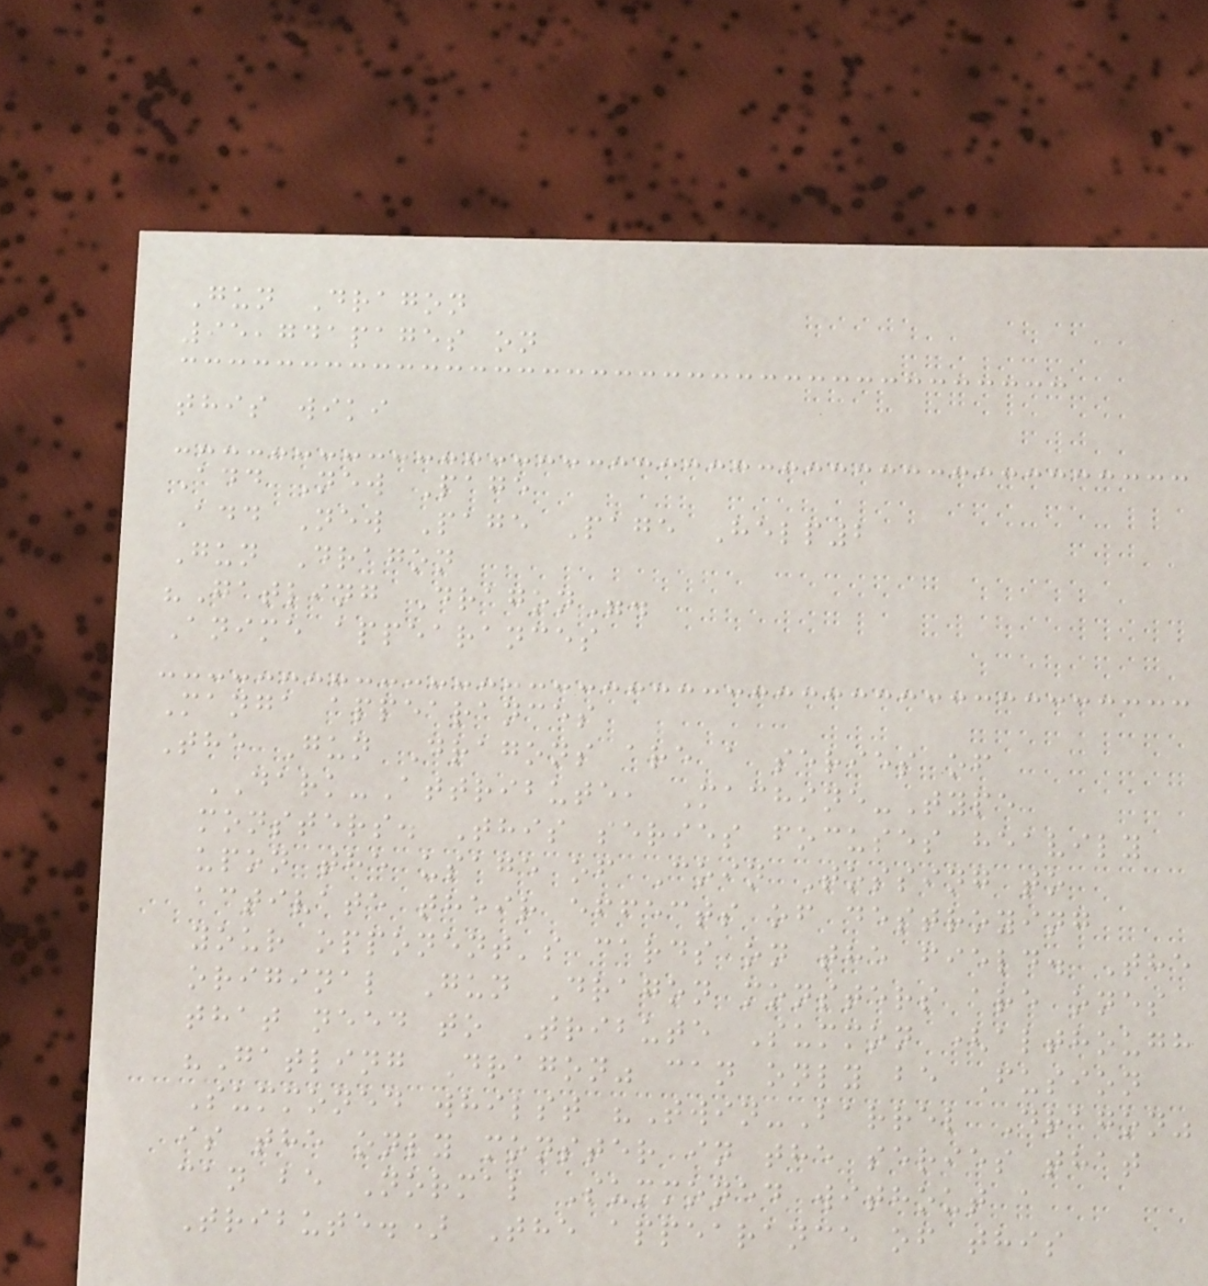Gun Dragon
95,741pages on
this wiki
Add New Page
Add New Page Page Help2
Gun Dragon
"Gatling Dragon".
Anime appearances
Manga appearances
The Gun Dragons are a series of
DARK-Attribute, Machine-Type
monsters. This series focuses heavily
upon the usage of Coin Tossing to
activate their effects of destroying
your opponent's cards on the field. The
original Gun Dragon monsters are ones
that need to Tribute Summon (although
"Gatling Dragon" can only be Fusion
Summoned whilst "Twin-Barrel Dragon"
is the only monster in the series that
can be Normal Summoned without a
Tribute.) The appearance of this
